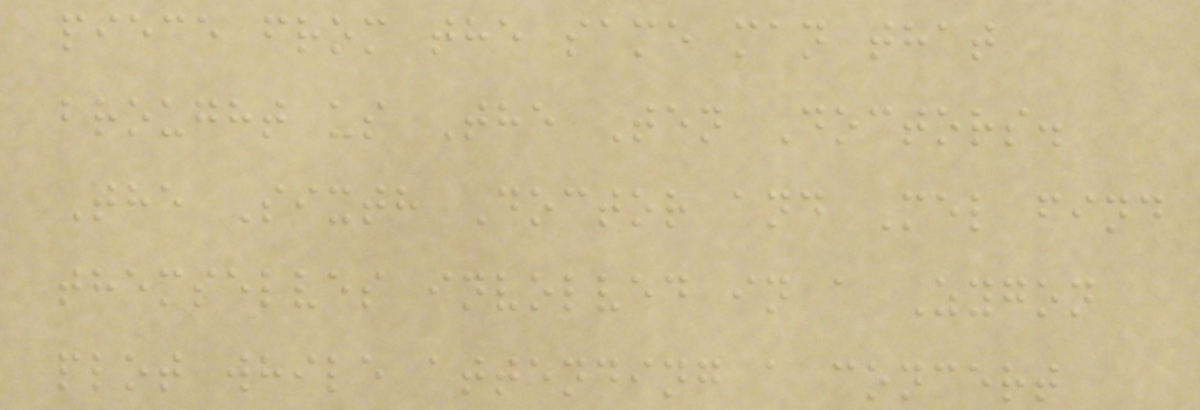piece from the same man that
brought us The Ten Doctors.
The Sixth Doctor and Mel find
themselves involved in a Zygon
plot while attending a concert
